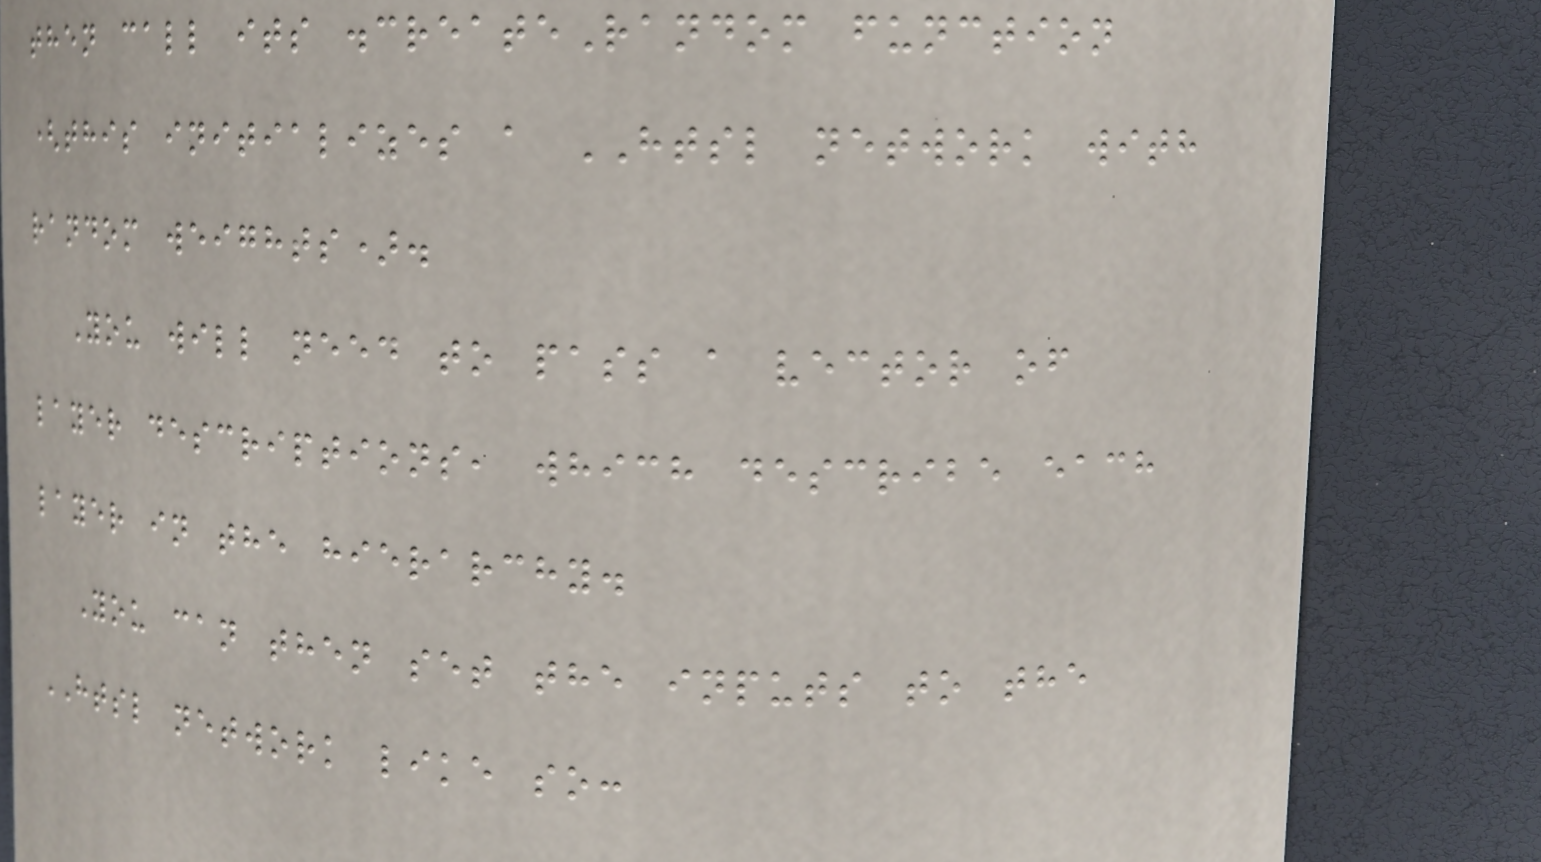then call its .createRandom function
(this initializes a HTSL network with
random weights).
You will need to pass a vector of
layer descriptions, which describe each
layer in the hierarchy.
You can then set the inputs to the
HTSL network like so:
